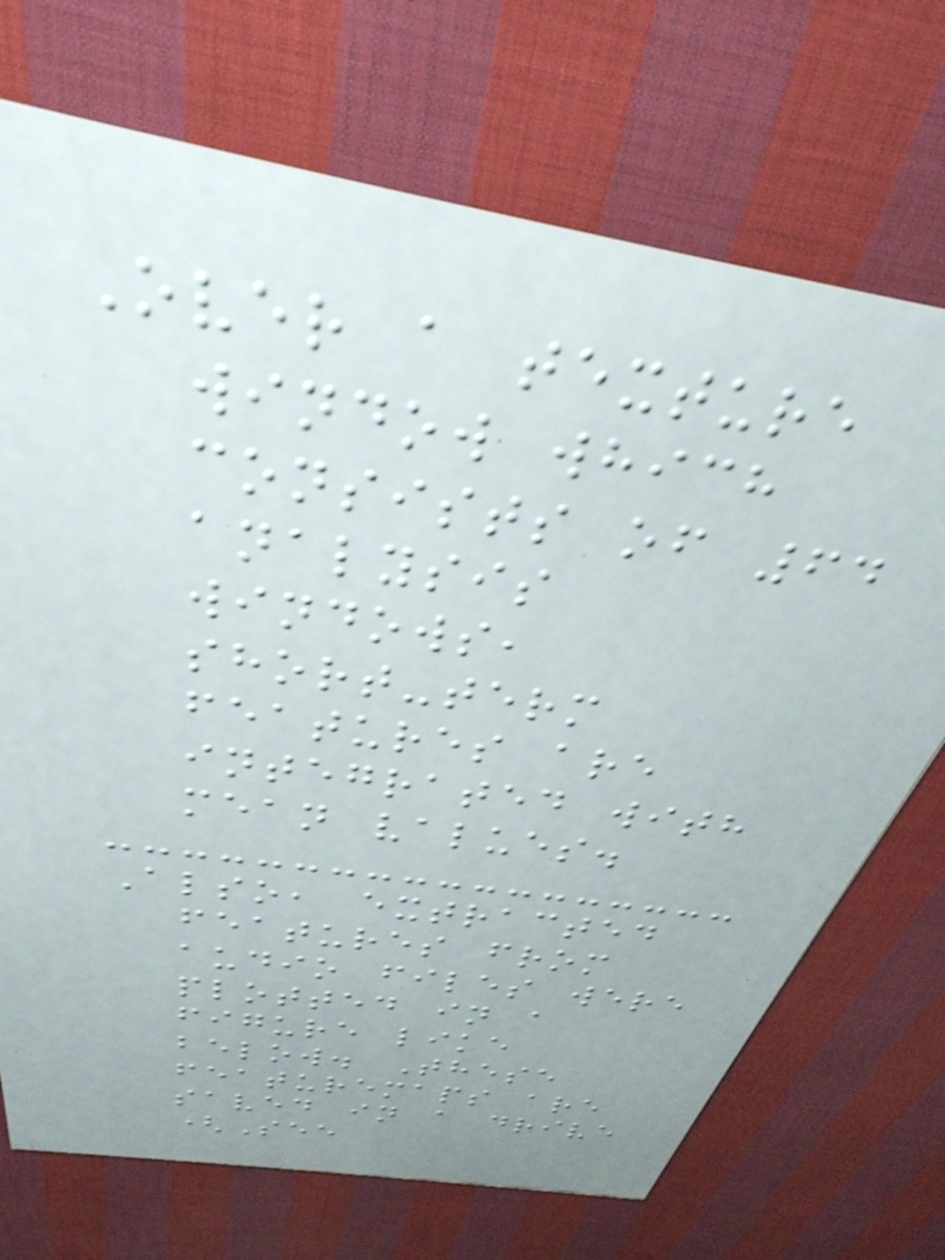Over a texture
window which
consists of 64
analysis
windows,
short-term
features are
integrated with
mean values.
Also, extracted
features from
audio files were
plotted in a
figure like
below. These
featuremaps are
saved in a drive
(See
